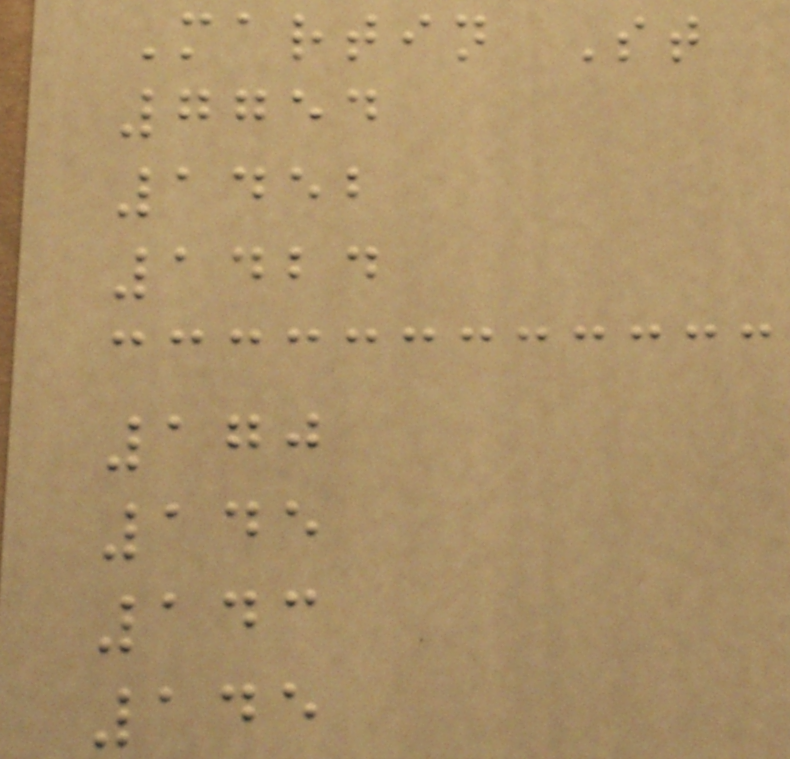Martin St
7754
1452
1424
170
145
143
145
